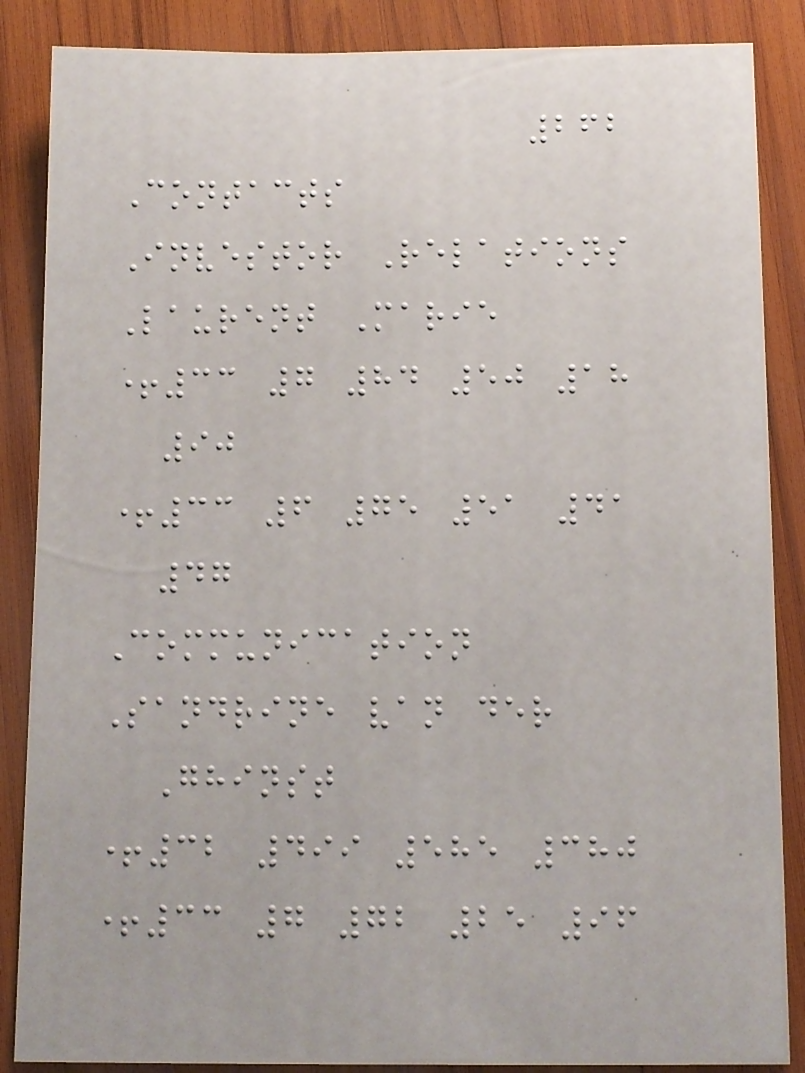262
Contacts
Investor Relations
Laurent Marie
+33 7 84 50 18
90
+33 6 75 51 41
47
Communication
Sandrine van der
Ghinst
+32 499 585 380
+33 7 72 25 96
